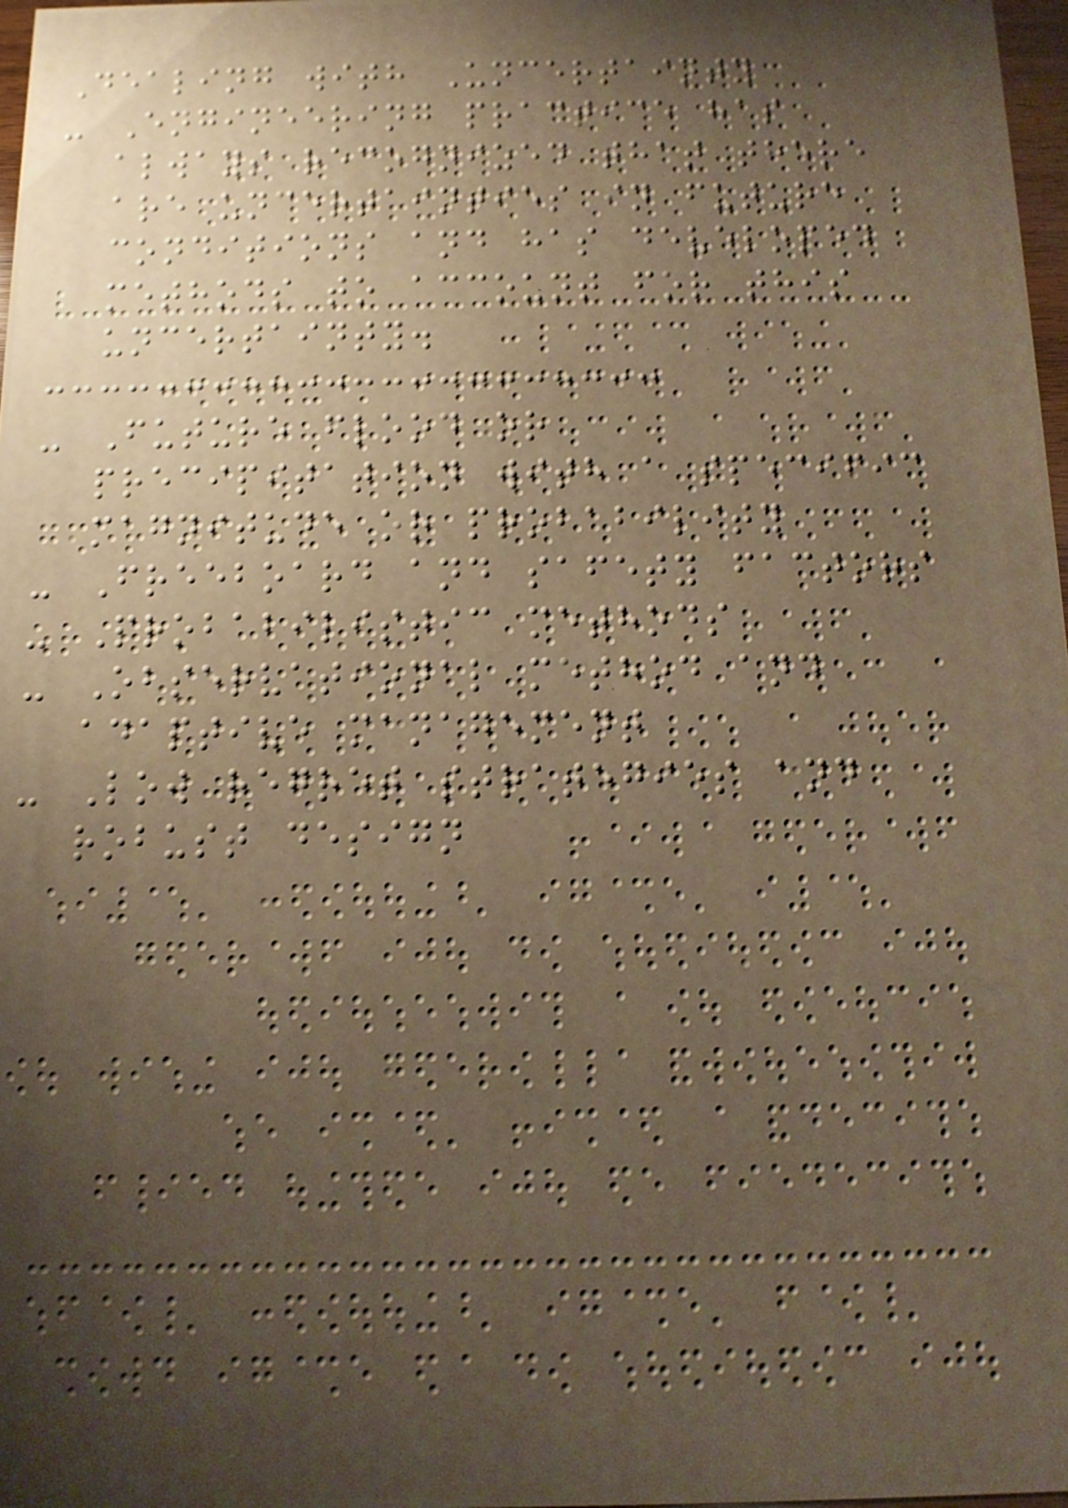Dealing with Uncertainty
- Engineering practice has
always recognized that there
are uncertainties in future
conditions and has developed
methods to account for this
uncertainty.
- Future flood or
precipitation with a specific
magnitude or probability
- Freeboard and safety factors
- Probabilistic methods
- Observational method and
adaptive management
- Low regret strategies and
robust design
